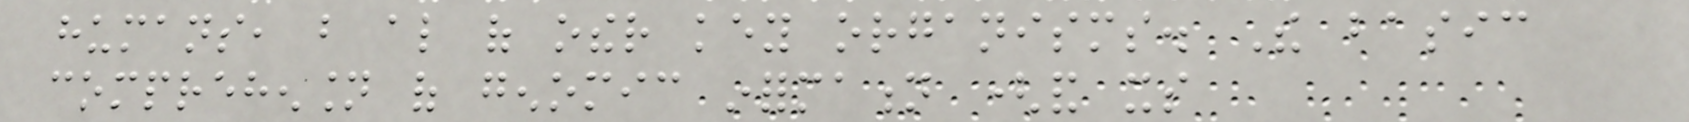humans, but also of other key organisms. The basic
comprehension of genomic information (and its
